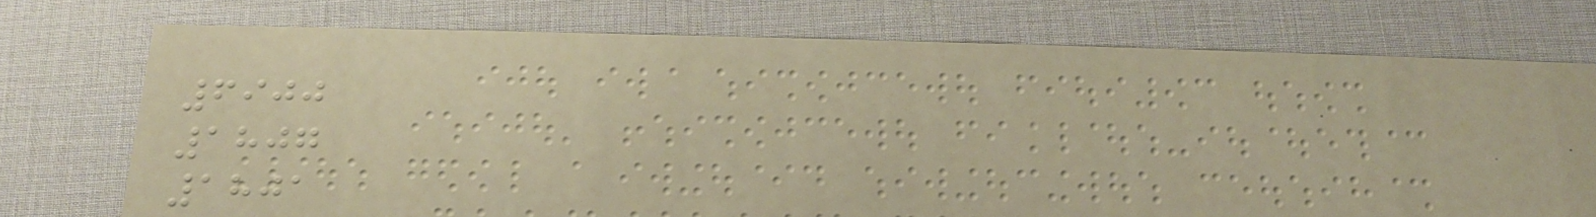6900
1807
1801
